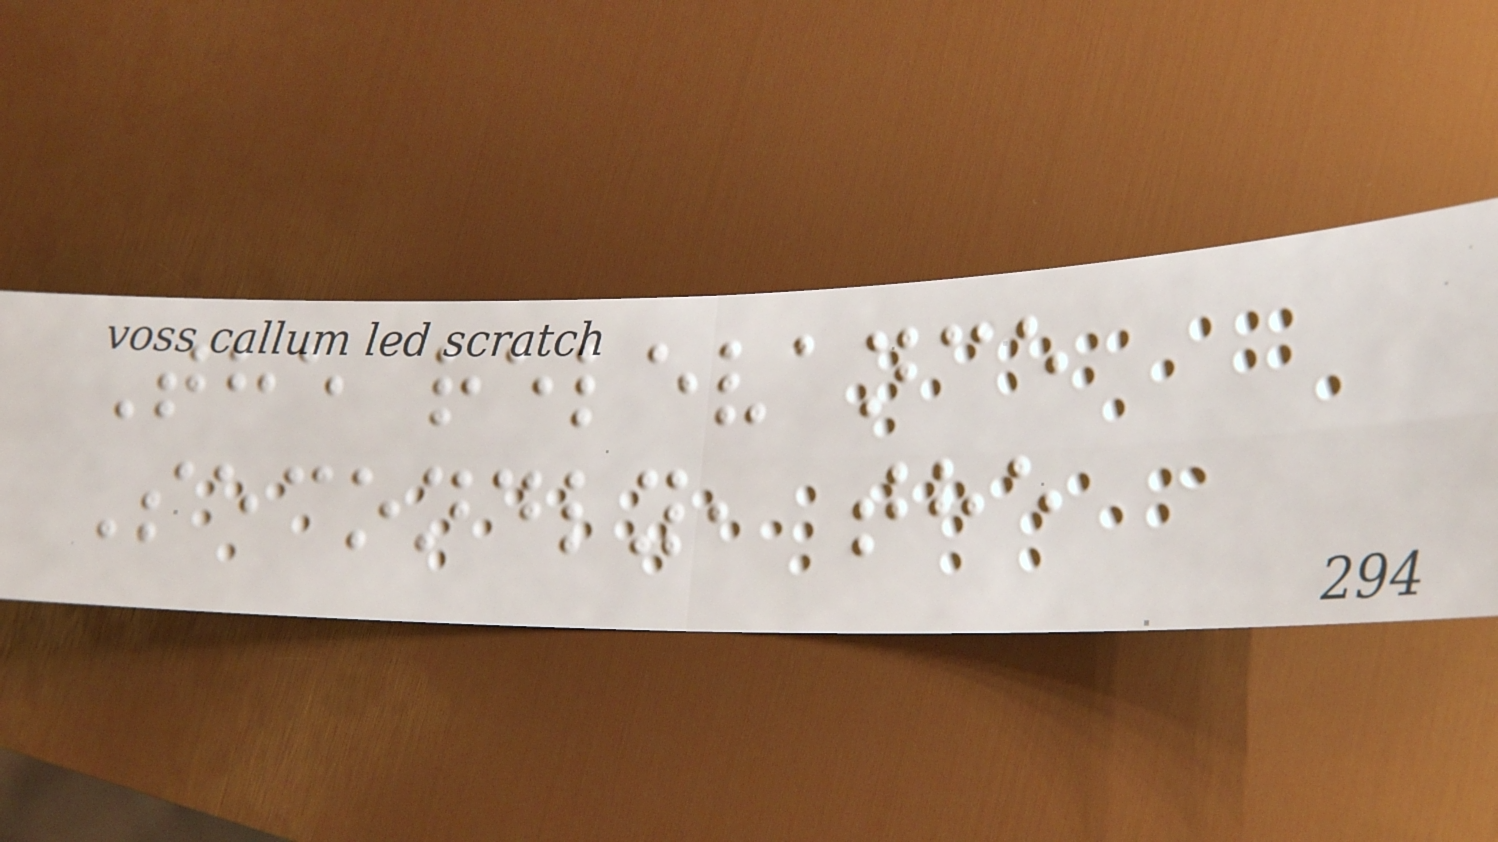The relevance
Secondly, the
